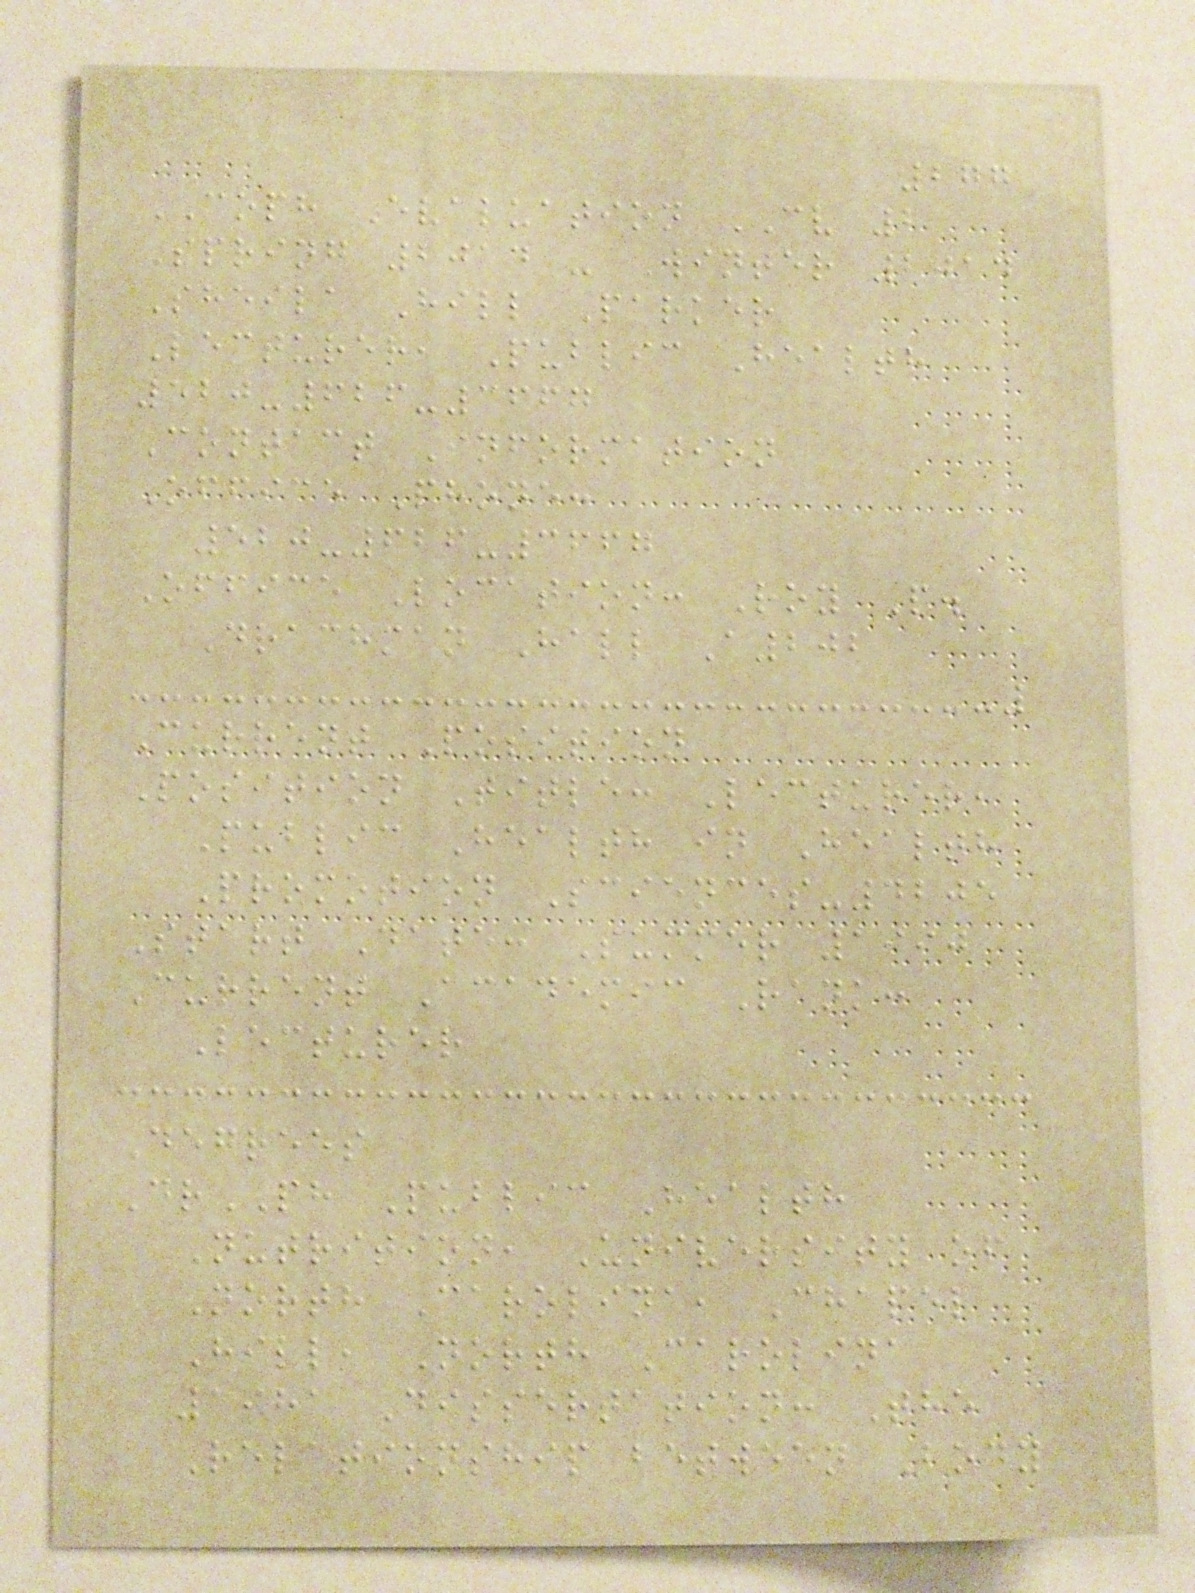277
COPH Evaluation CV 2
Spring 2014 - Winter 2014
Sheila Hill Parker
Lecturer, Public Health
520-626-3667
Contact Information
Office Phone:
520-626-3667
Office Location: Roy P.
Drachman Hall A202
Current Position
Position Title: Lecturer,
Public Health in Health
Promotion Sciences-4205
Start Date: Summer 1990
Current Academic Rank:
Lecturer
Degrees
DrPH Public Health
Nutrition, University of
North Carolina, Chapel
Hill, North Carolina
1981 Dissertation: The
Relationship between Body
